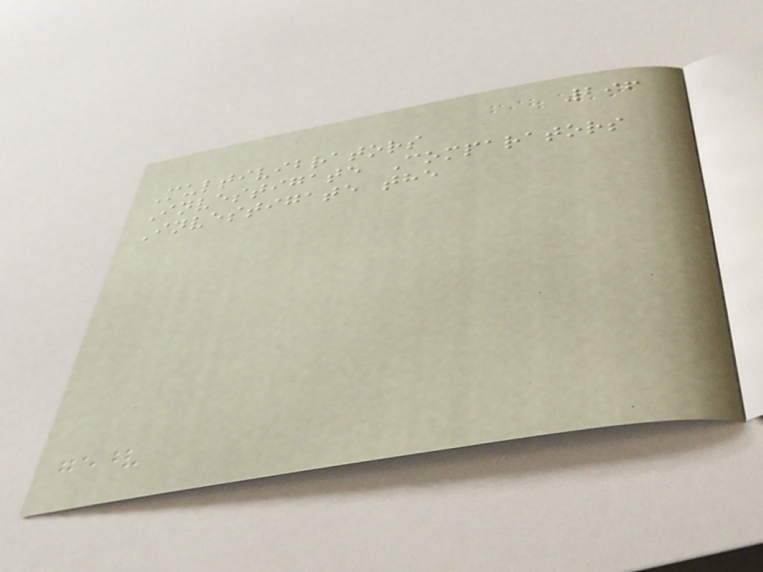296
Multivibrators
Investigate Comparators
Investigate the
